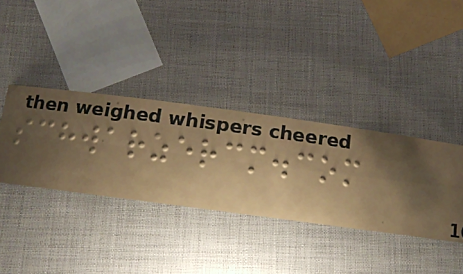schwarzercm.com
